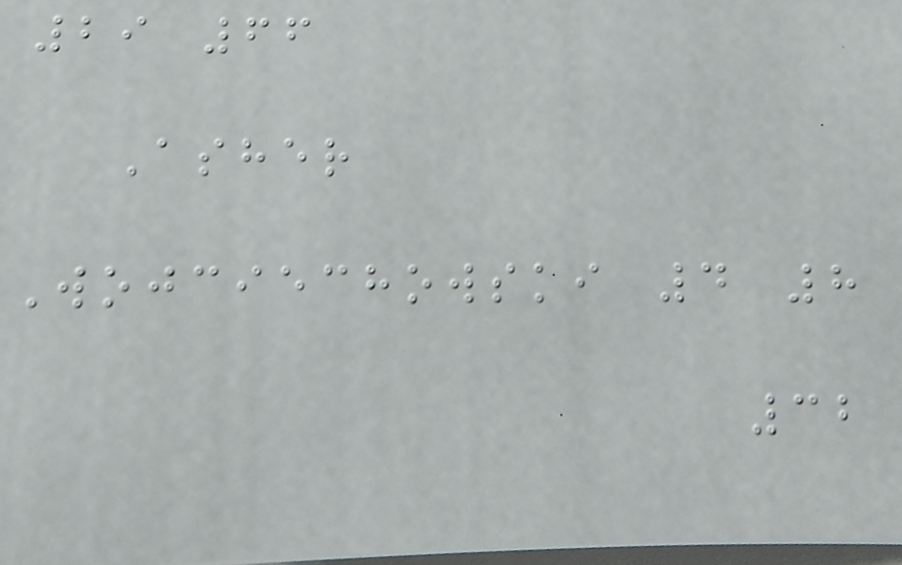29 66
Asher
Wojciechowski 4 8
32
